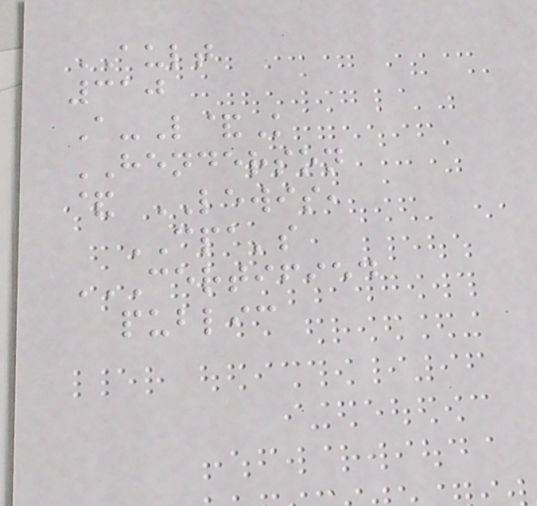AULT
310
A-L&K
HENDERSON
& LEWIS,
CPA's
CERTIFIED
PUBLIC
